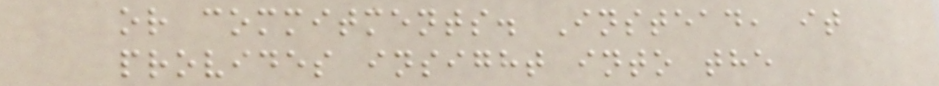or commitments. Instead, it
provides insight into the
